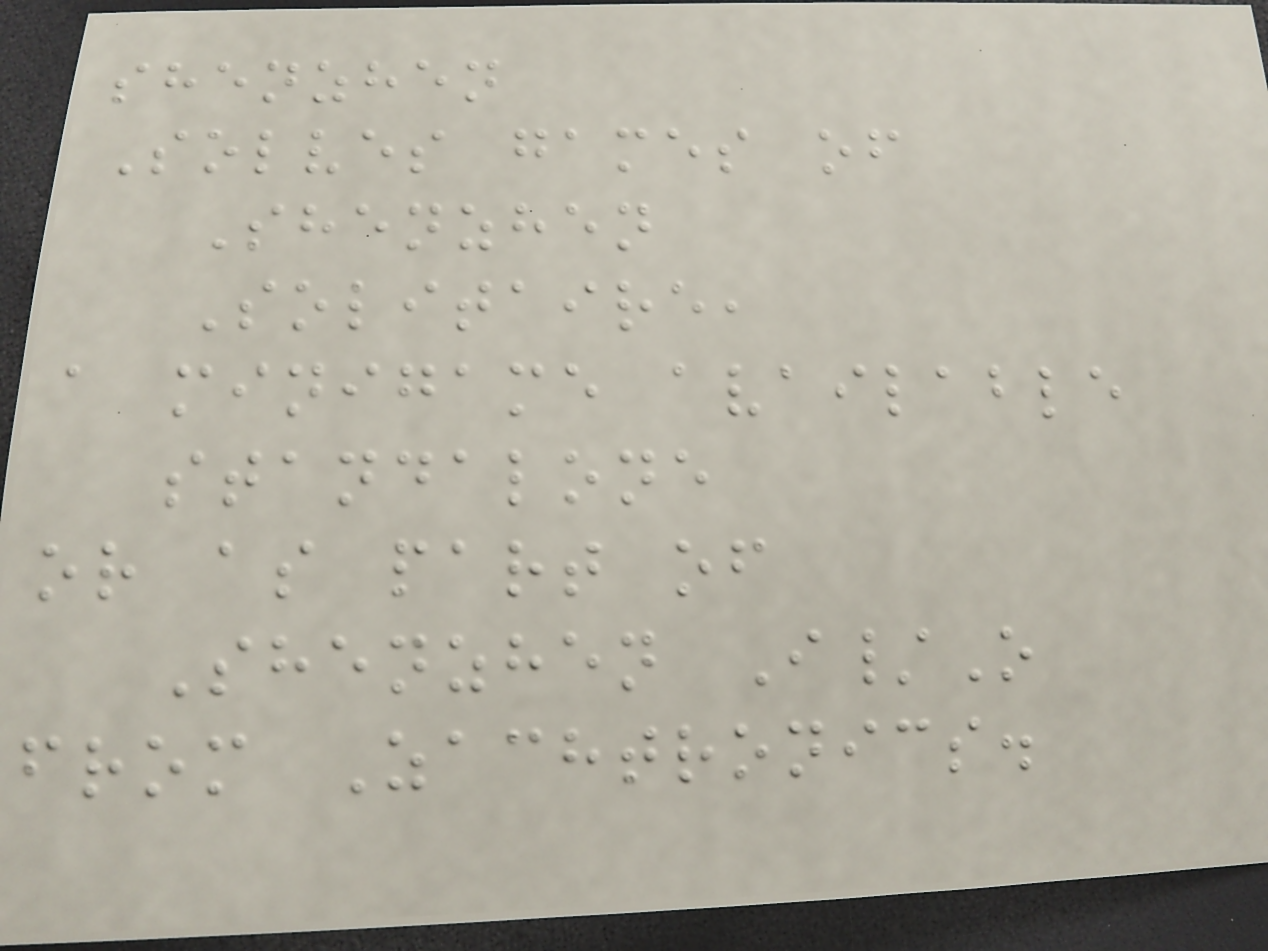shenzhen
Solves games of
Shenzhen
Solitaire,
a minigame available
standalone
or as part of
Shenzhen I/O
from Zachtronics.
